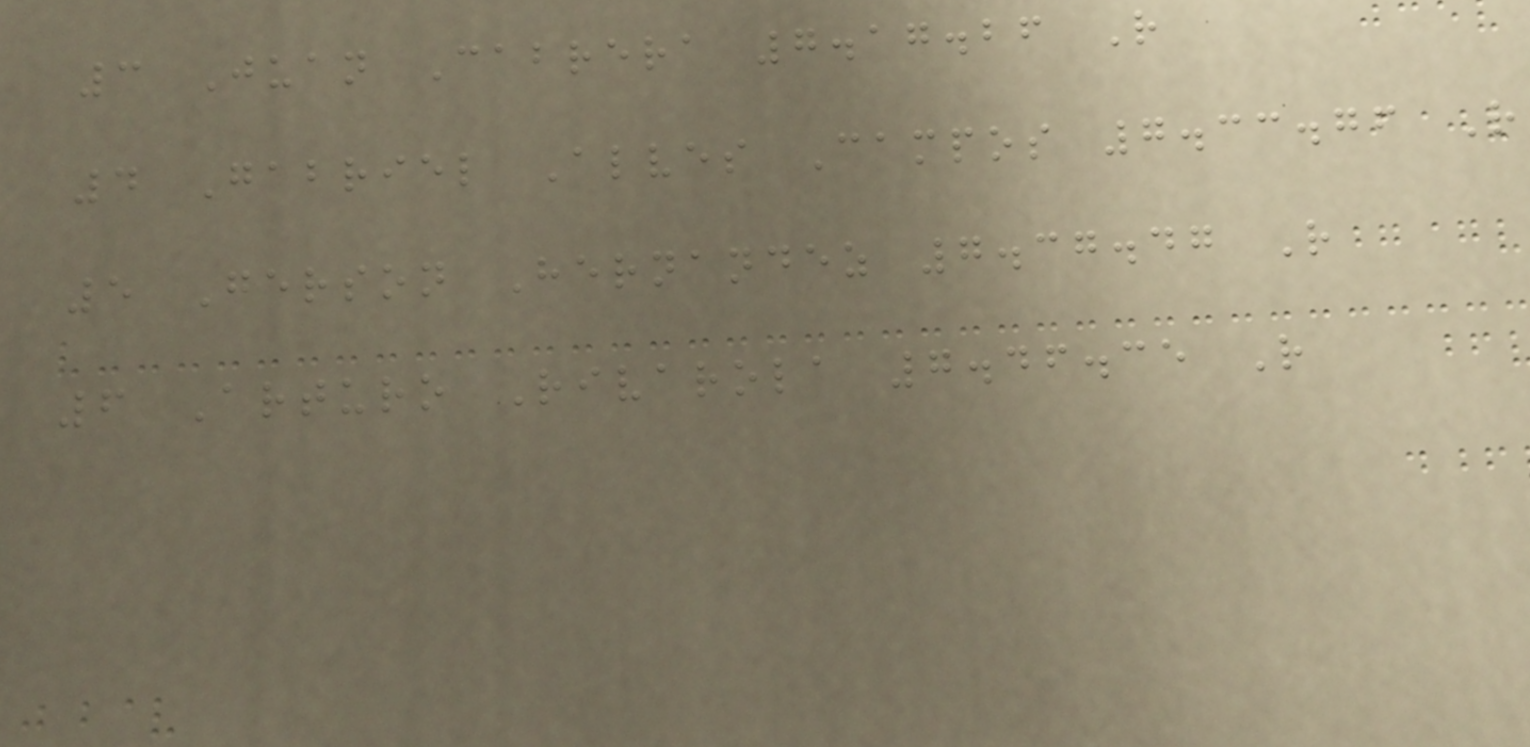3 Juan Cabrera 7.17.26 R
4 Gabriel Alves Campos 7.33.76 R
5 Gerson Hernandez 7.37.47 R
6 Arturo Rivarola 7.46.35 R
